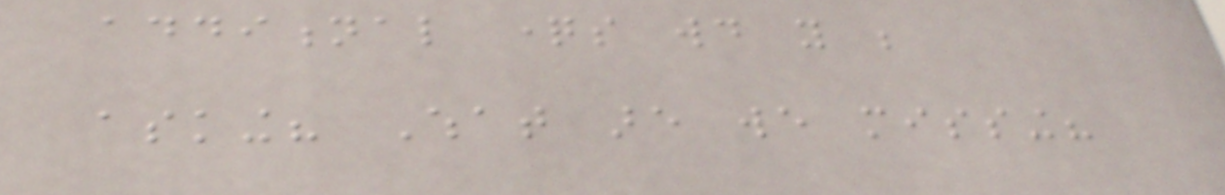additional questions would you be
asking? What are we missing?
